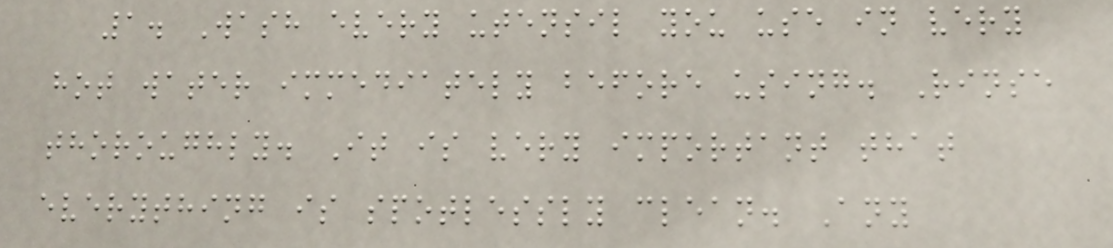1. Wash every utensil you use in very
hot water immediately before using. Rinse
thoroughly. It is very important that
everything is spotlessly clean. Any
